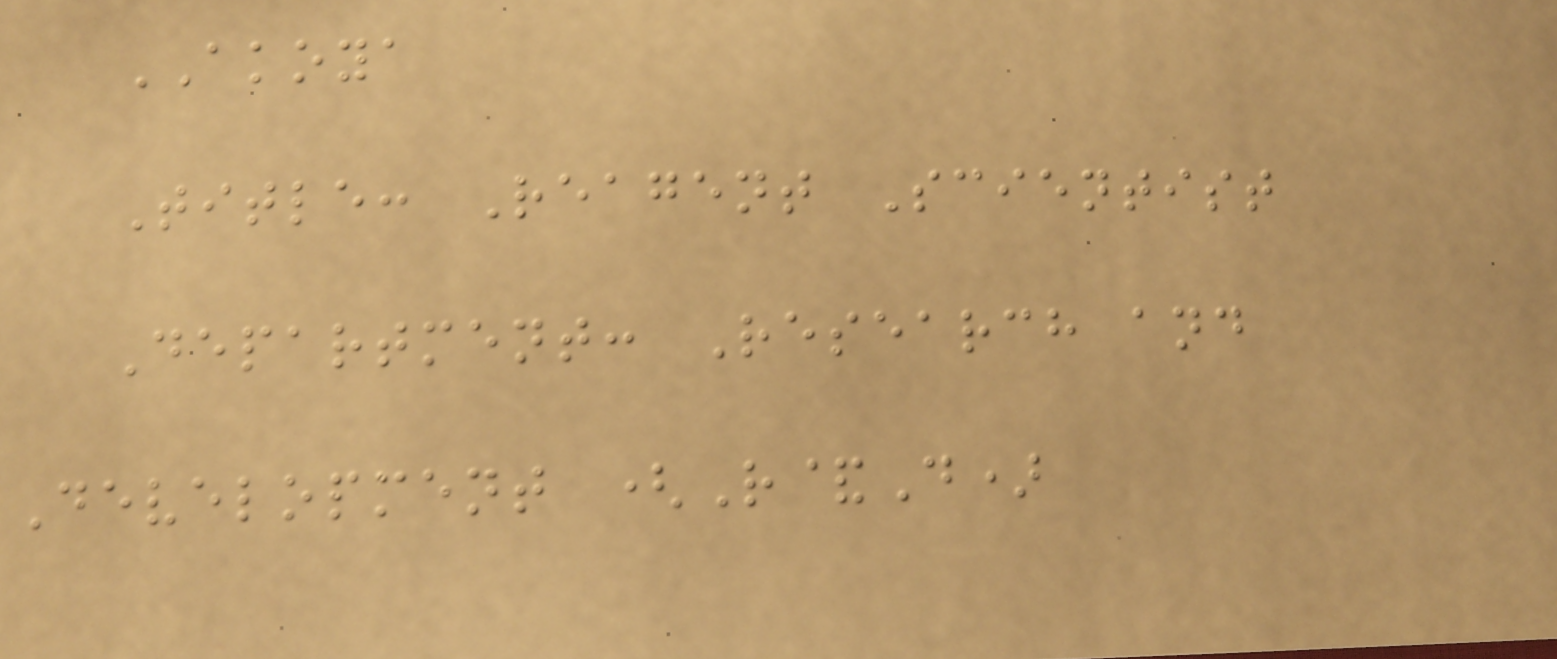AKOYA
Title: Reagent Scientist
Department: Research and
Development (R&D)
